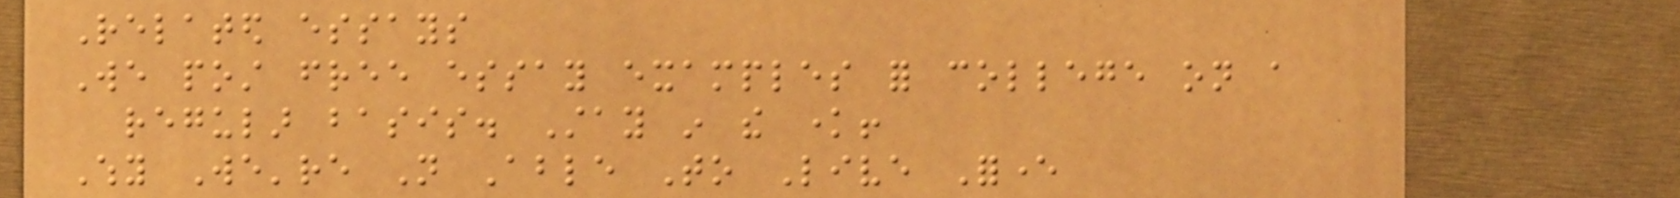Related essays
We post free essay examples for college on a
regular basis. Stay in the know!
Why We're Not Able To Live Forever
